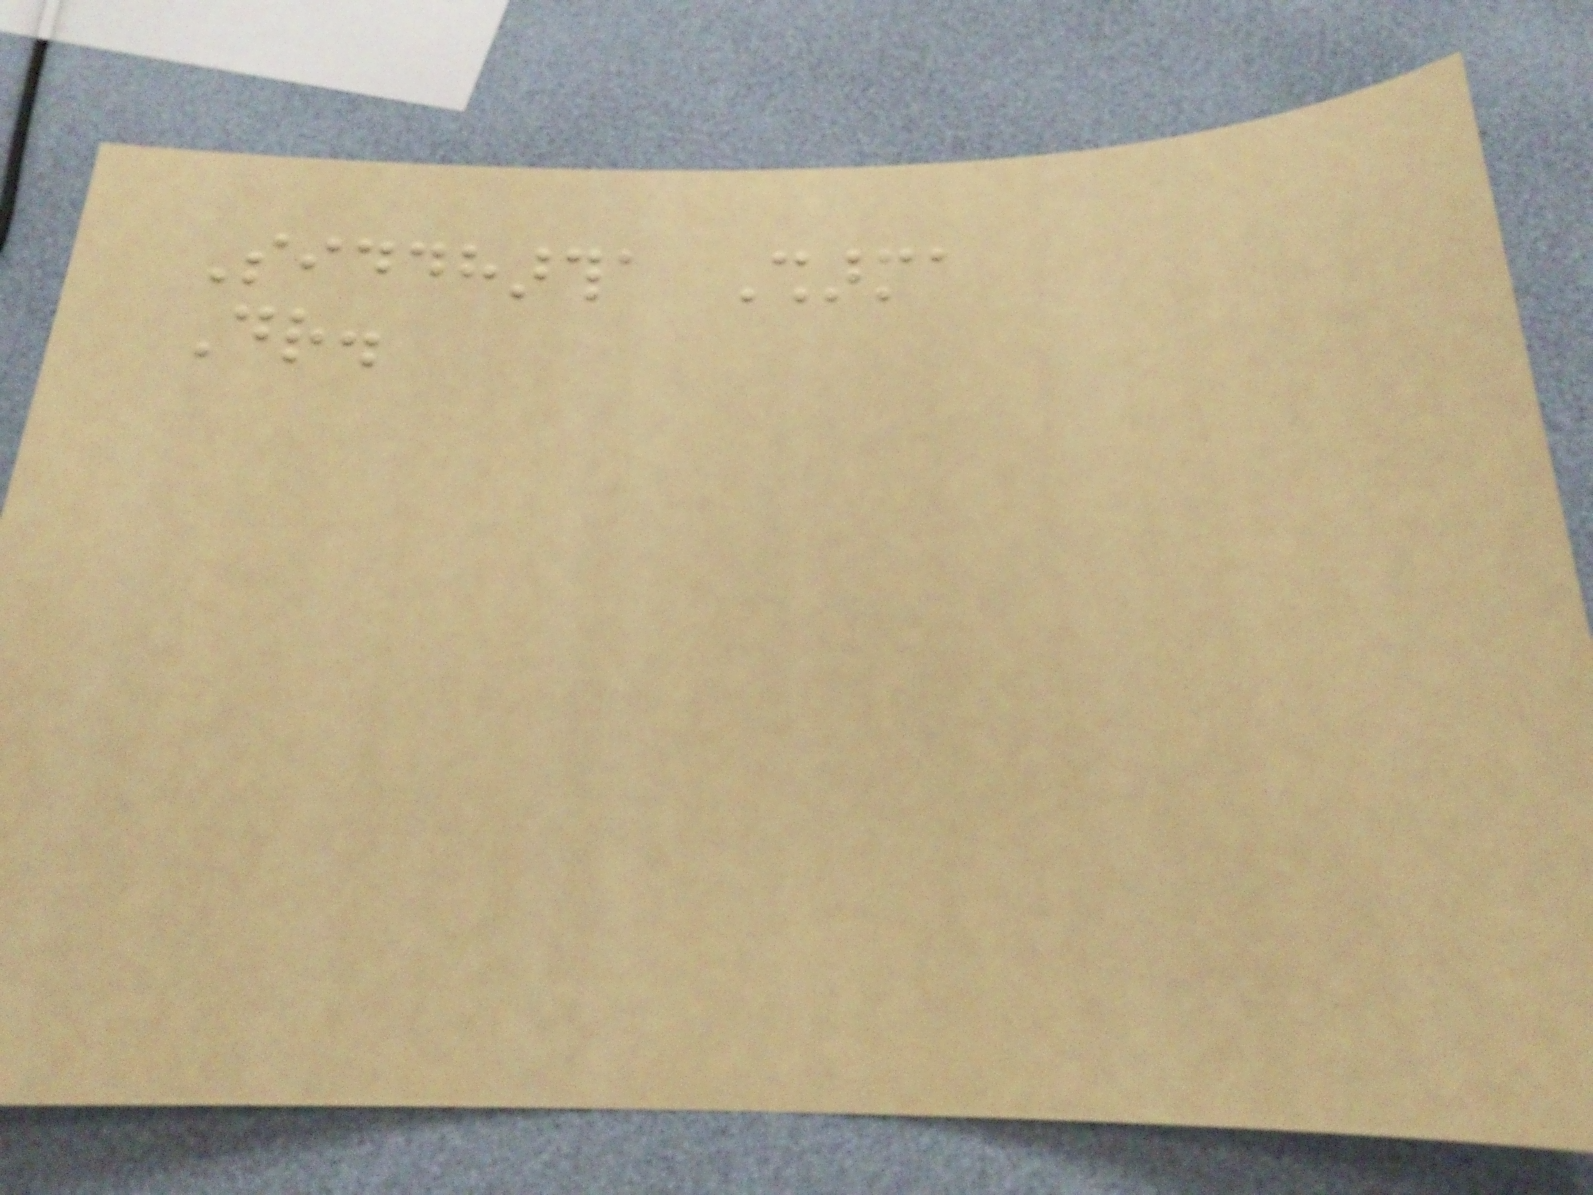Siddhartha Sharma
Dr.
